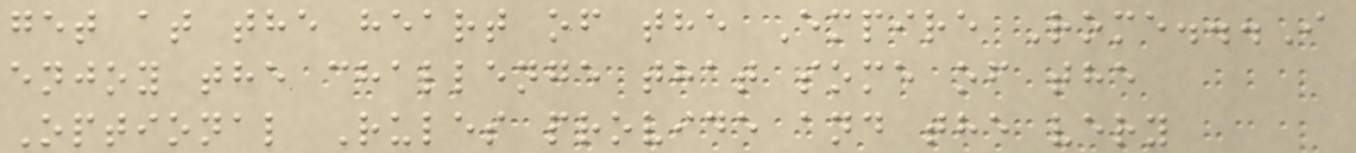get at the heart of the Empire Rome...I
enjoy the challenge that some of the
Optional Rules provide and the very
